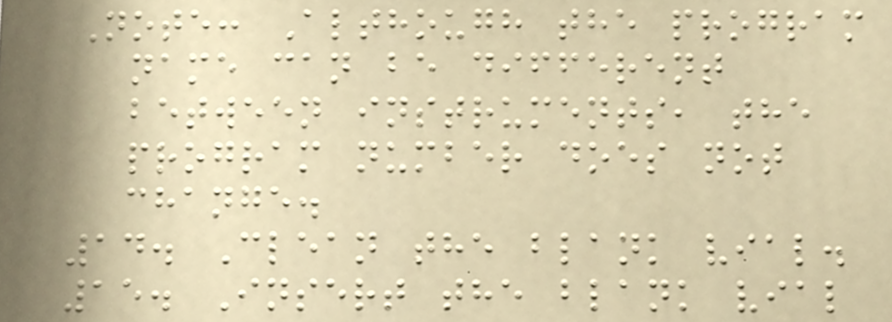Note: Although the program
name can be different
between instruments, the
program number does not
change.
14. Clean the blank vial.
15. Insert the blank vial
